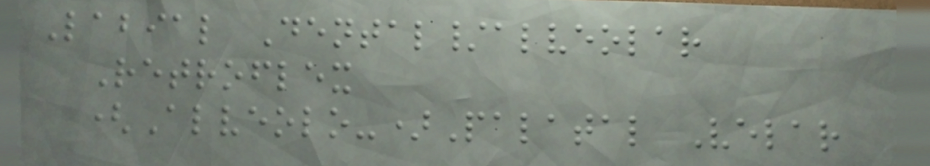Labial Dental/alveolar
Retroflex
(Alveolo-)Palatal Velar
